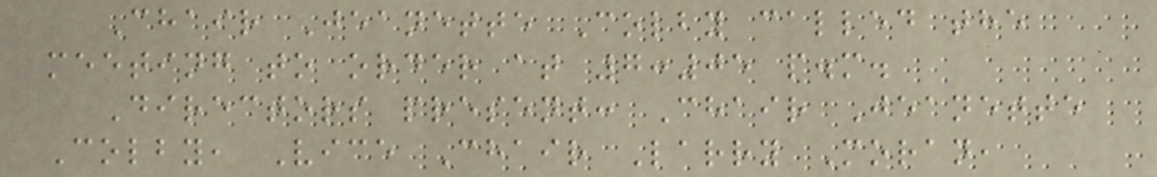Chair Jeanette Colby called the
meeting to order at 7:05 p.m.
Directors present: Chair Jeanette
Colby, Vice Chair Larry Moran,
